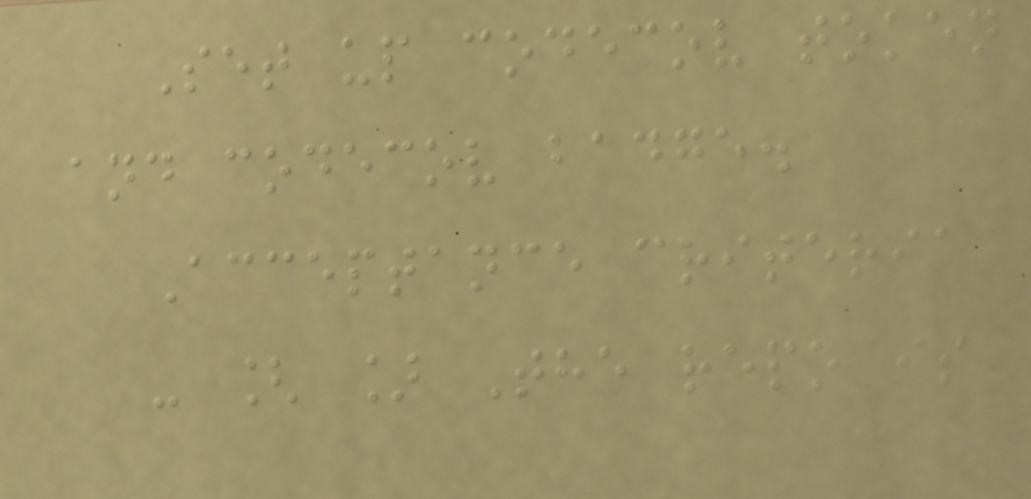Set up codecov token
and codecov badge.
Acceptance criteria
- [ ] The repo is
